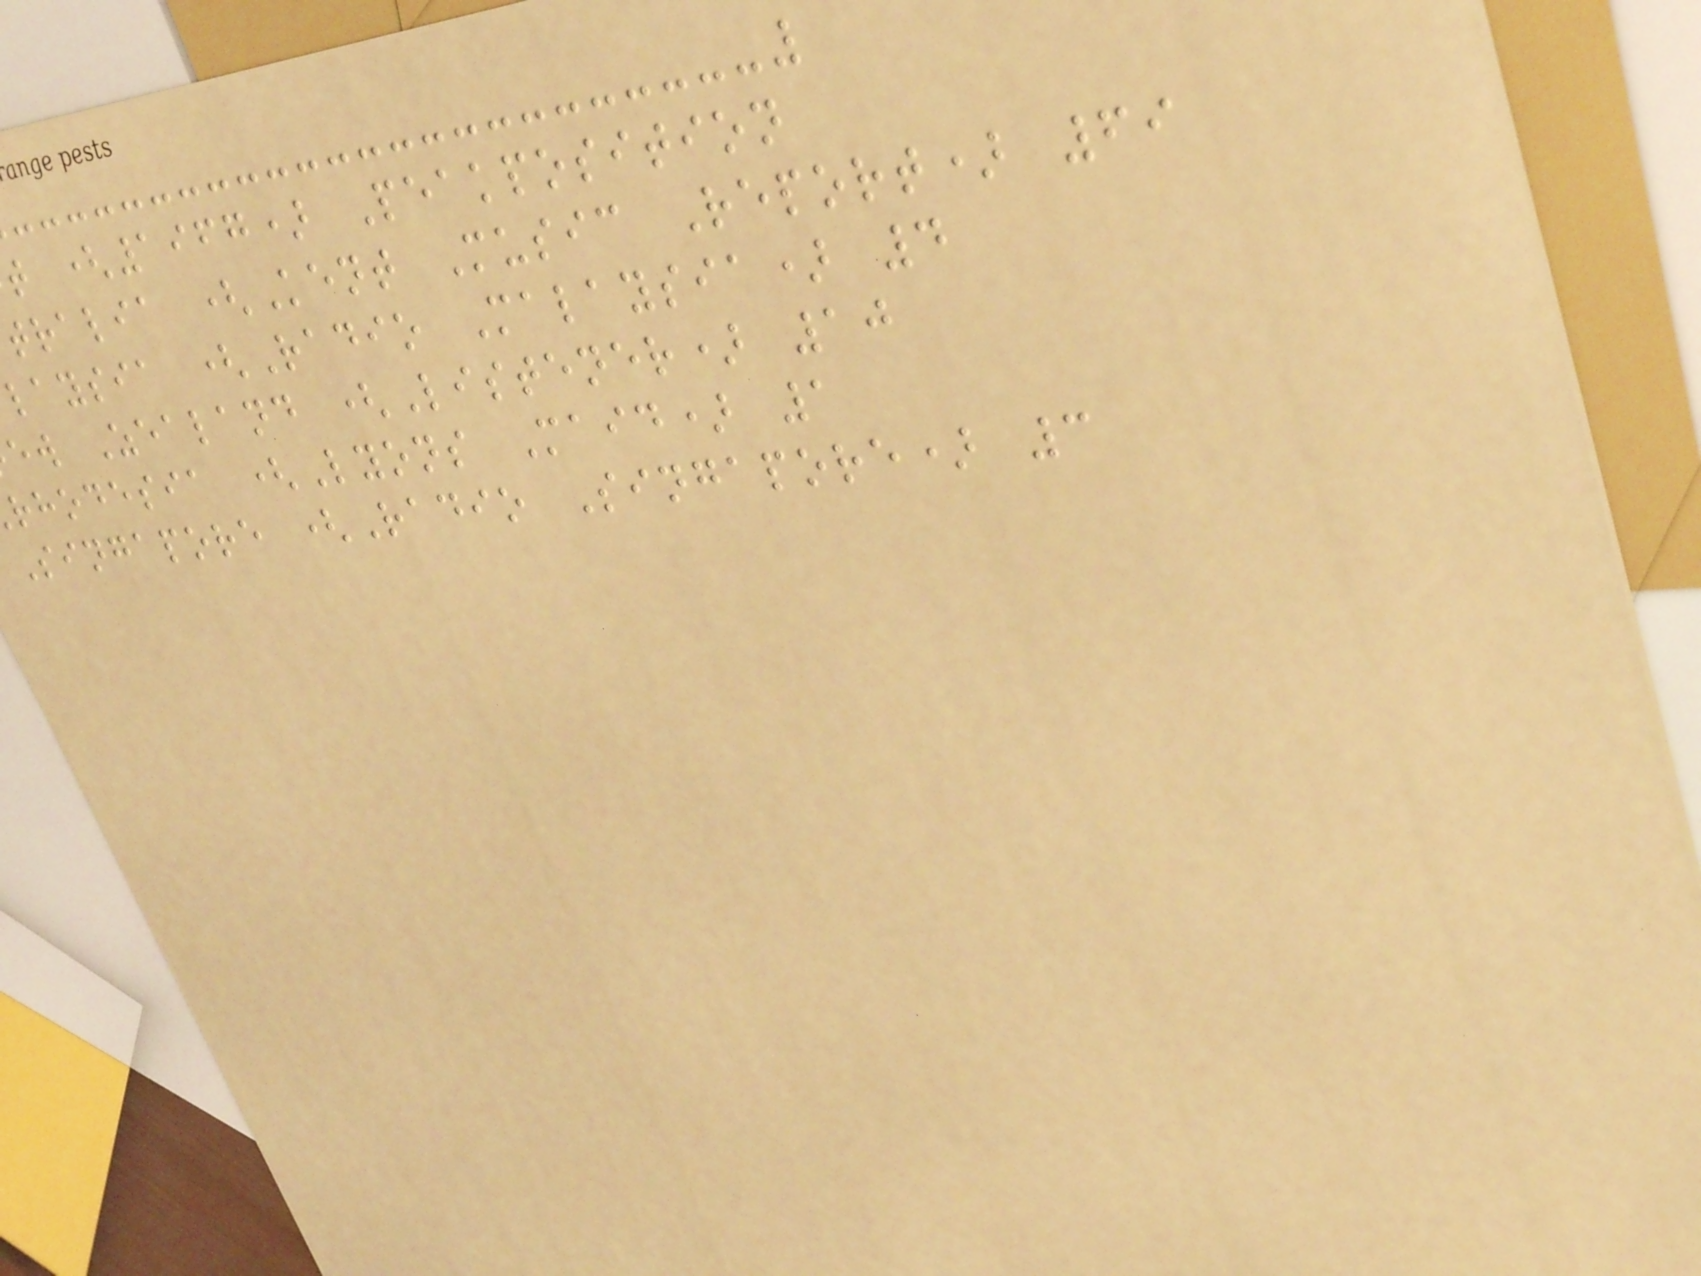t (1967) Peakposition
tralia (Kent Music Report) 69
laysia (Radio Malaysia) 4
ew Zealand (Listener) 10
rhodesia (Lyons Maid) 1
Singapore (Radio Singapore) 3
